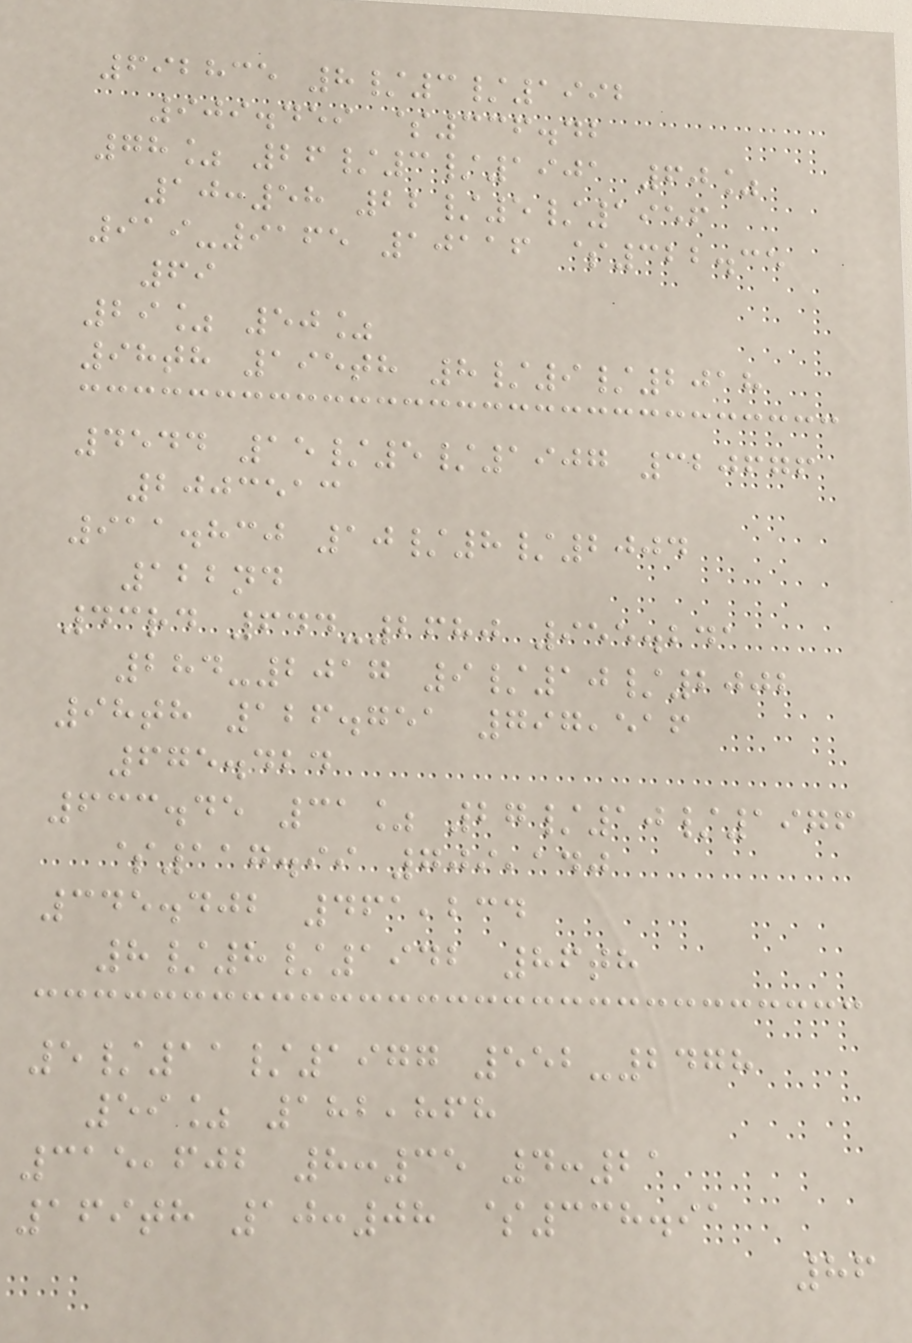692835 8/3/1992
909.459 $336.42
78% 26/3/1901 60%
10:58 22/5/1956
919-9165 10116 $322.35
69
29% 50%
98th 195th 8/9/2018
4544 15/5/1907 320676
2003513
911.830 10/8/2004
122nd
43rd 644-2680 955.241
284-2017 9/10/2002
98th 126.751 797,516
675.424
633.45 31% 27/10/1976
$117.99 709,140
345.402 461,234
8/8/1942 86th
5/11/1977 552-2478
59% 182,868
315,602 8:35 4:21
169th 10:08 $338.91
86
